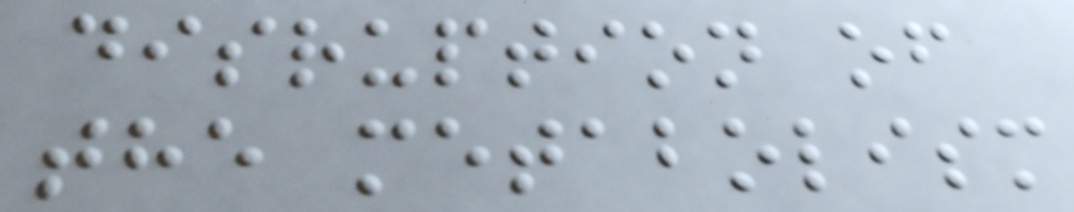disruption of
the metabolism
